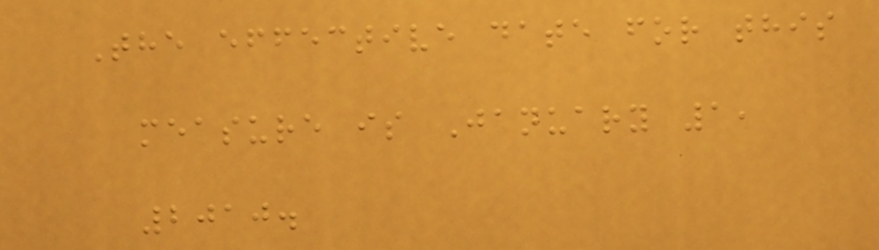The effective date for this
measure is January 1,
2010.
